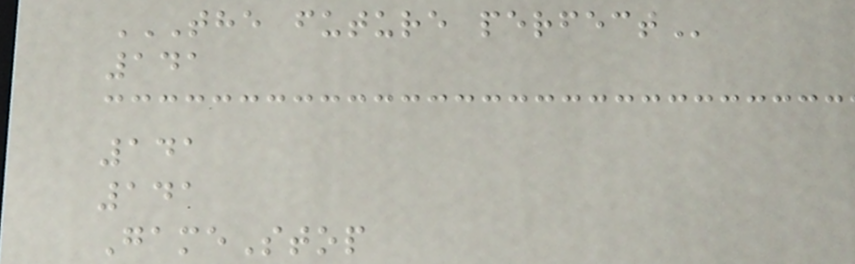THE FUTURE PERFECT
141
141
141
GameStop
